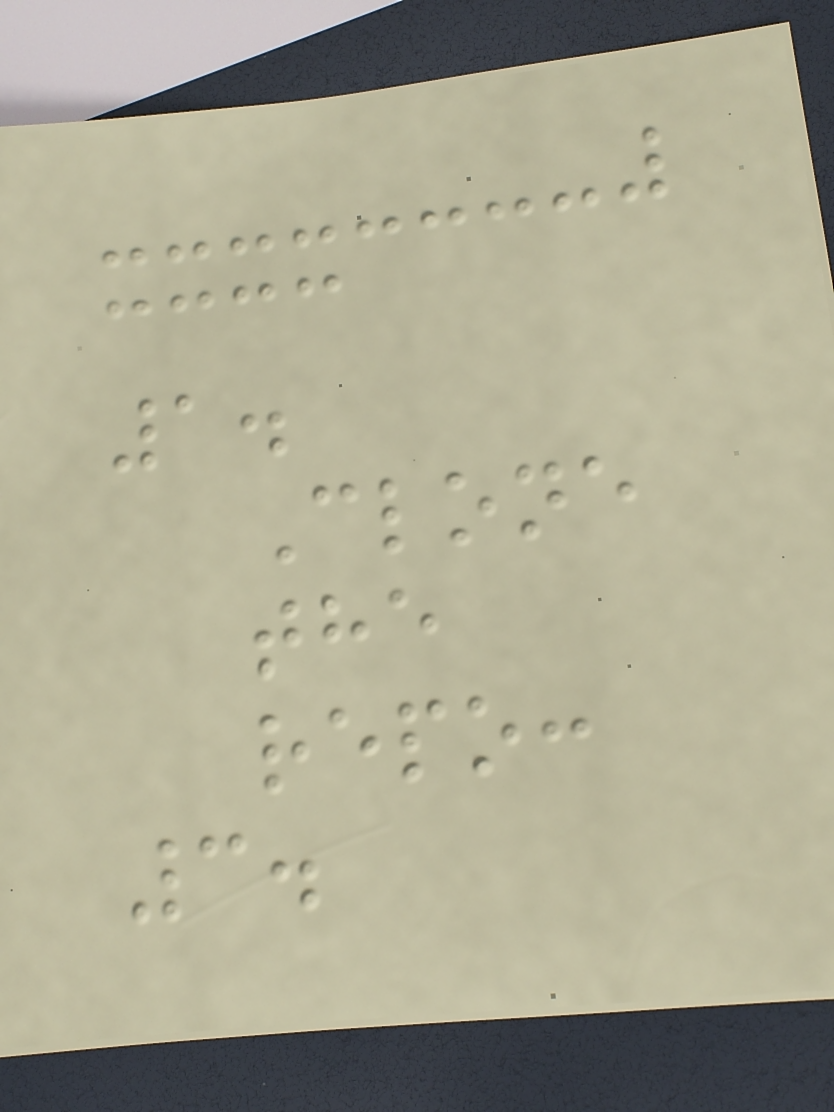1.
Clone
the
repo:
3.
